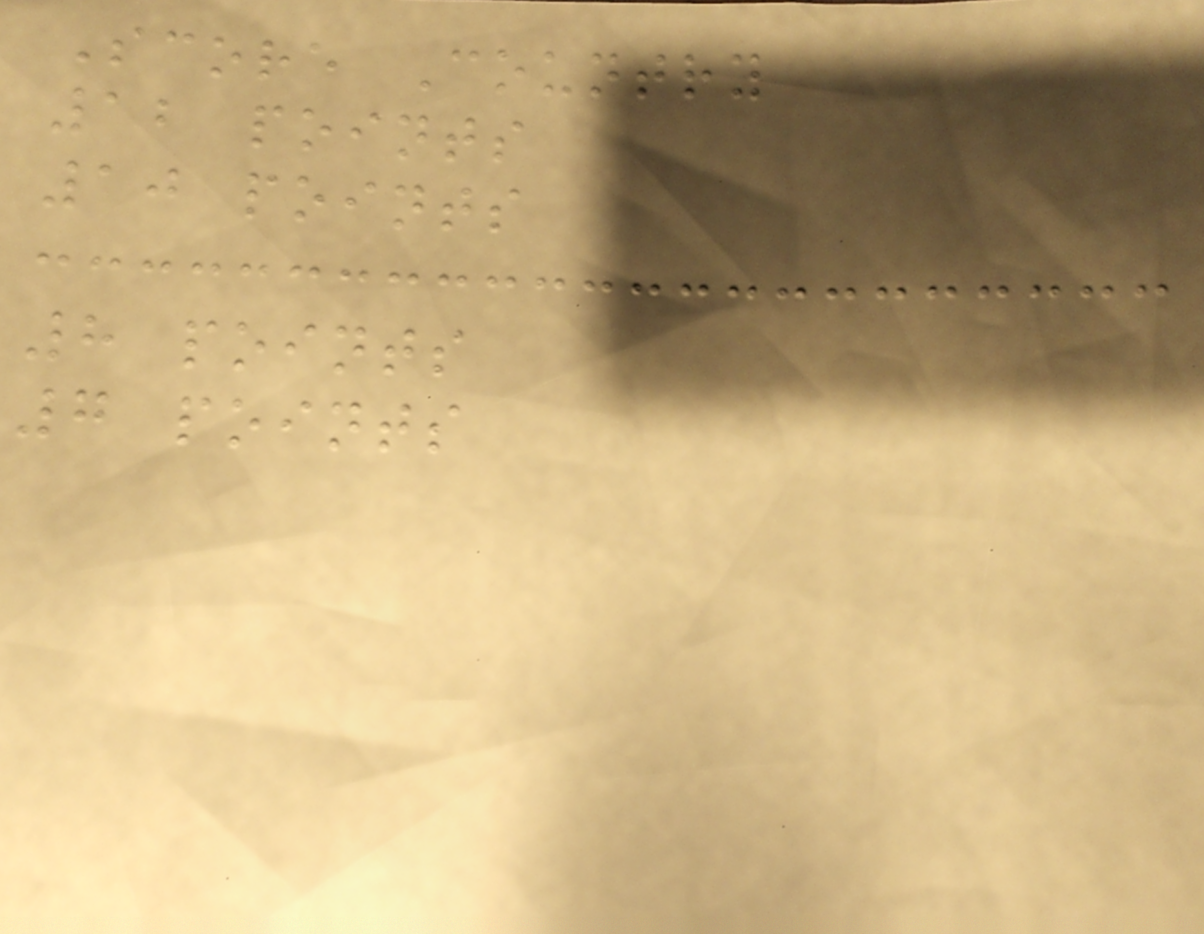Score Country
12 points
10 points
8 points
7 points
